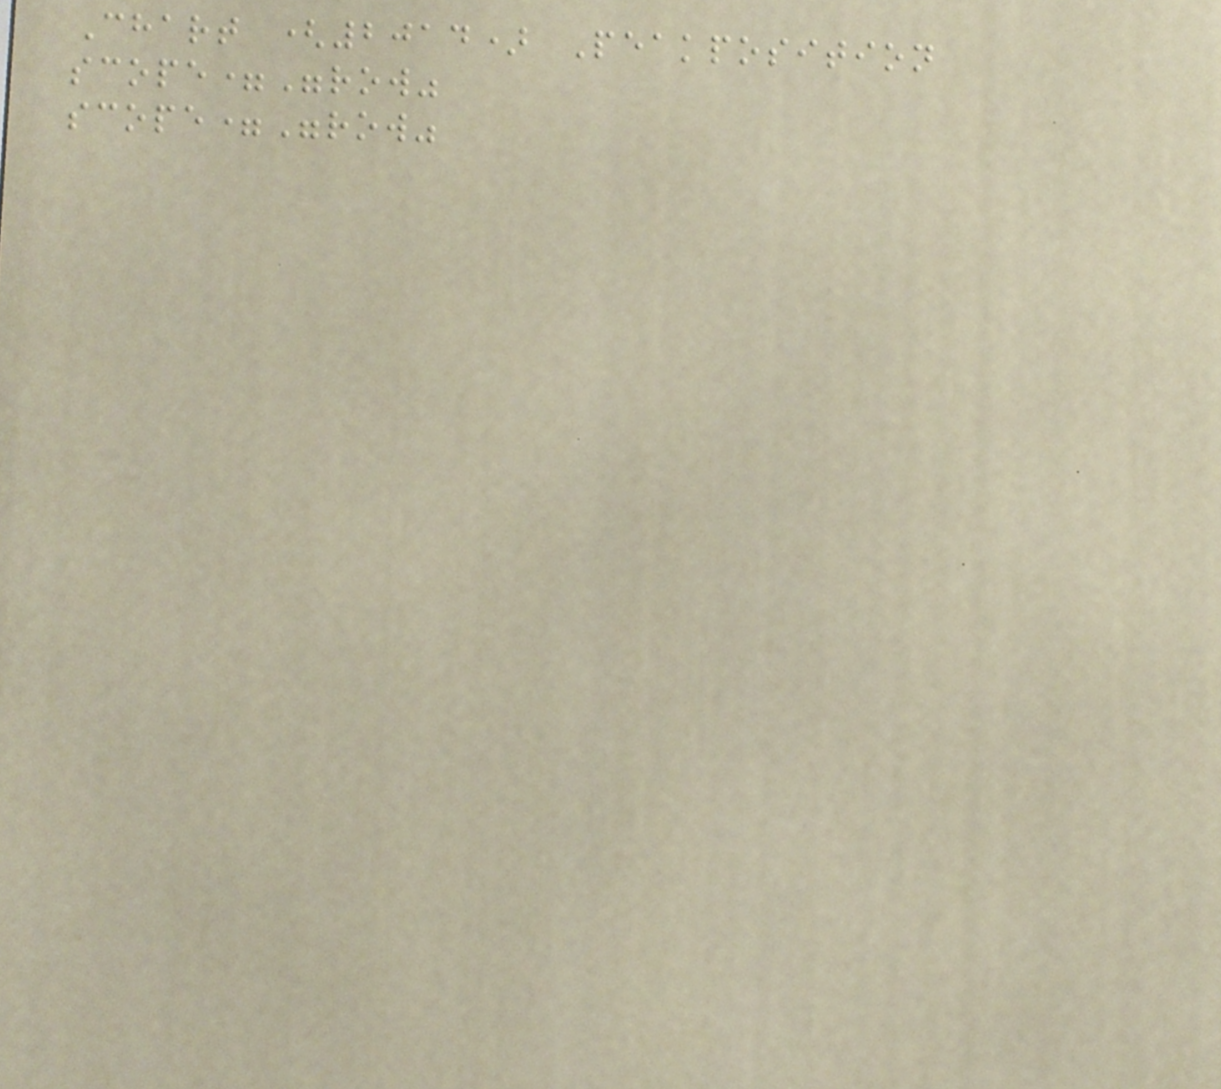Chart (2014) Peakposition
scope="row"
scope="row"
